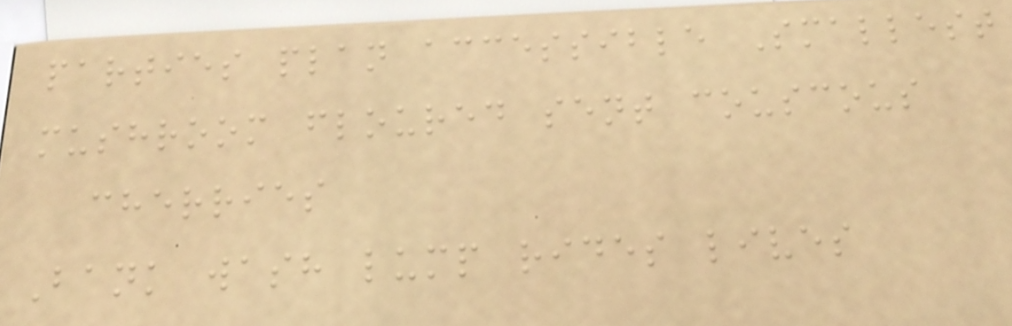parties plan accessible Smallest
mushroom floured sent couscous
cherries
Bank wash lump rides lives
